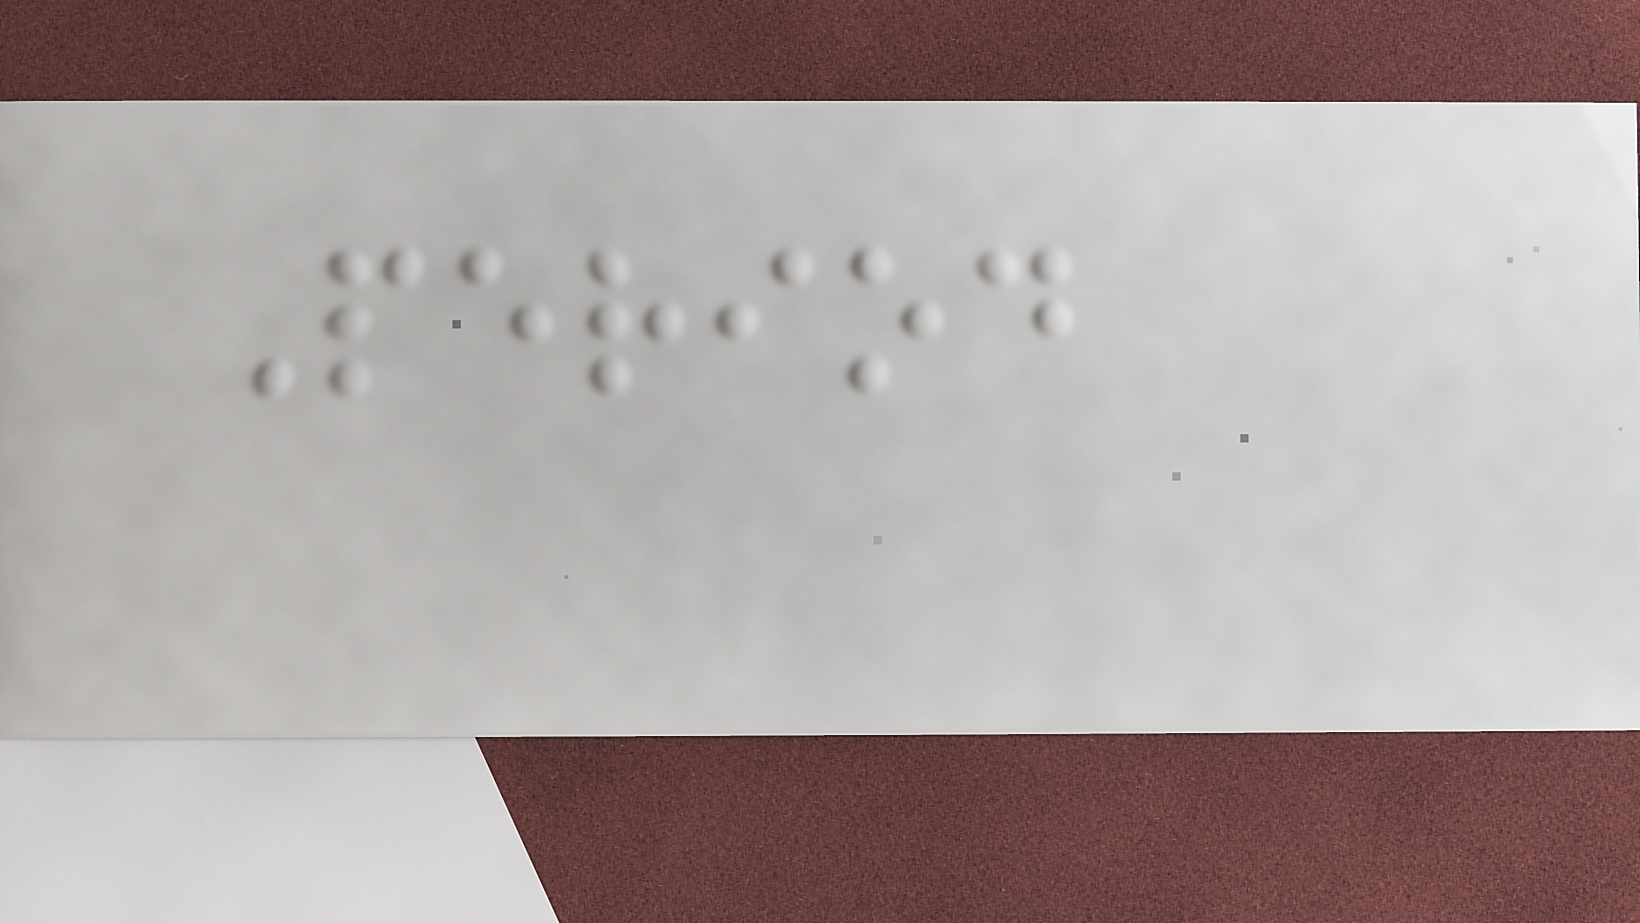Period
